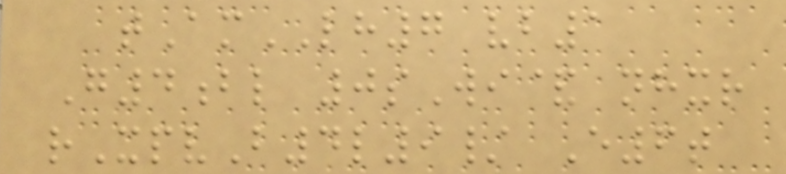tAmLH7 vb1
G4bl 0sWi& nhxr
rXpvB4l9/ E6t
